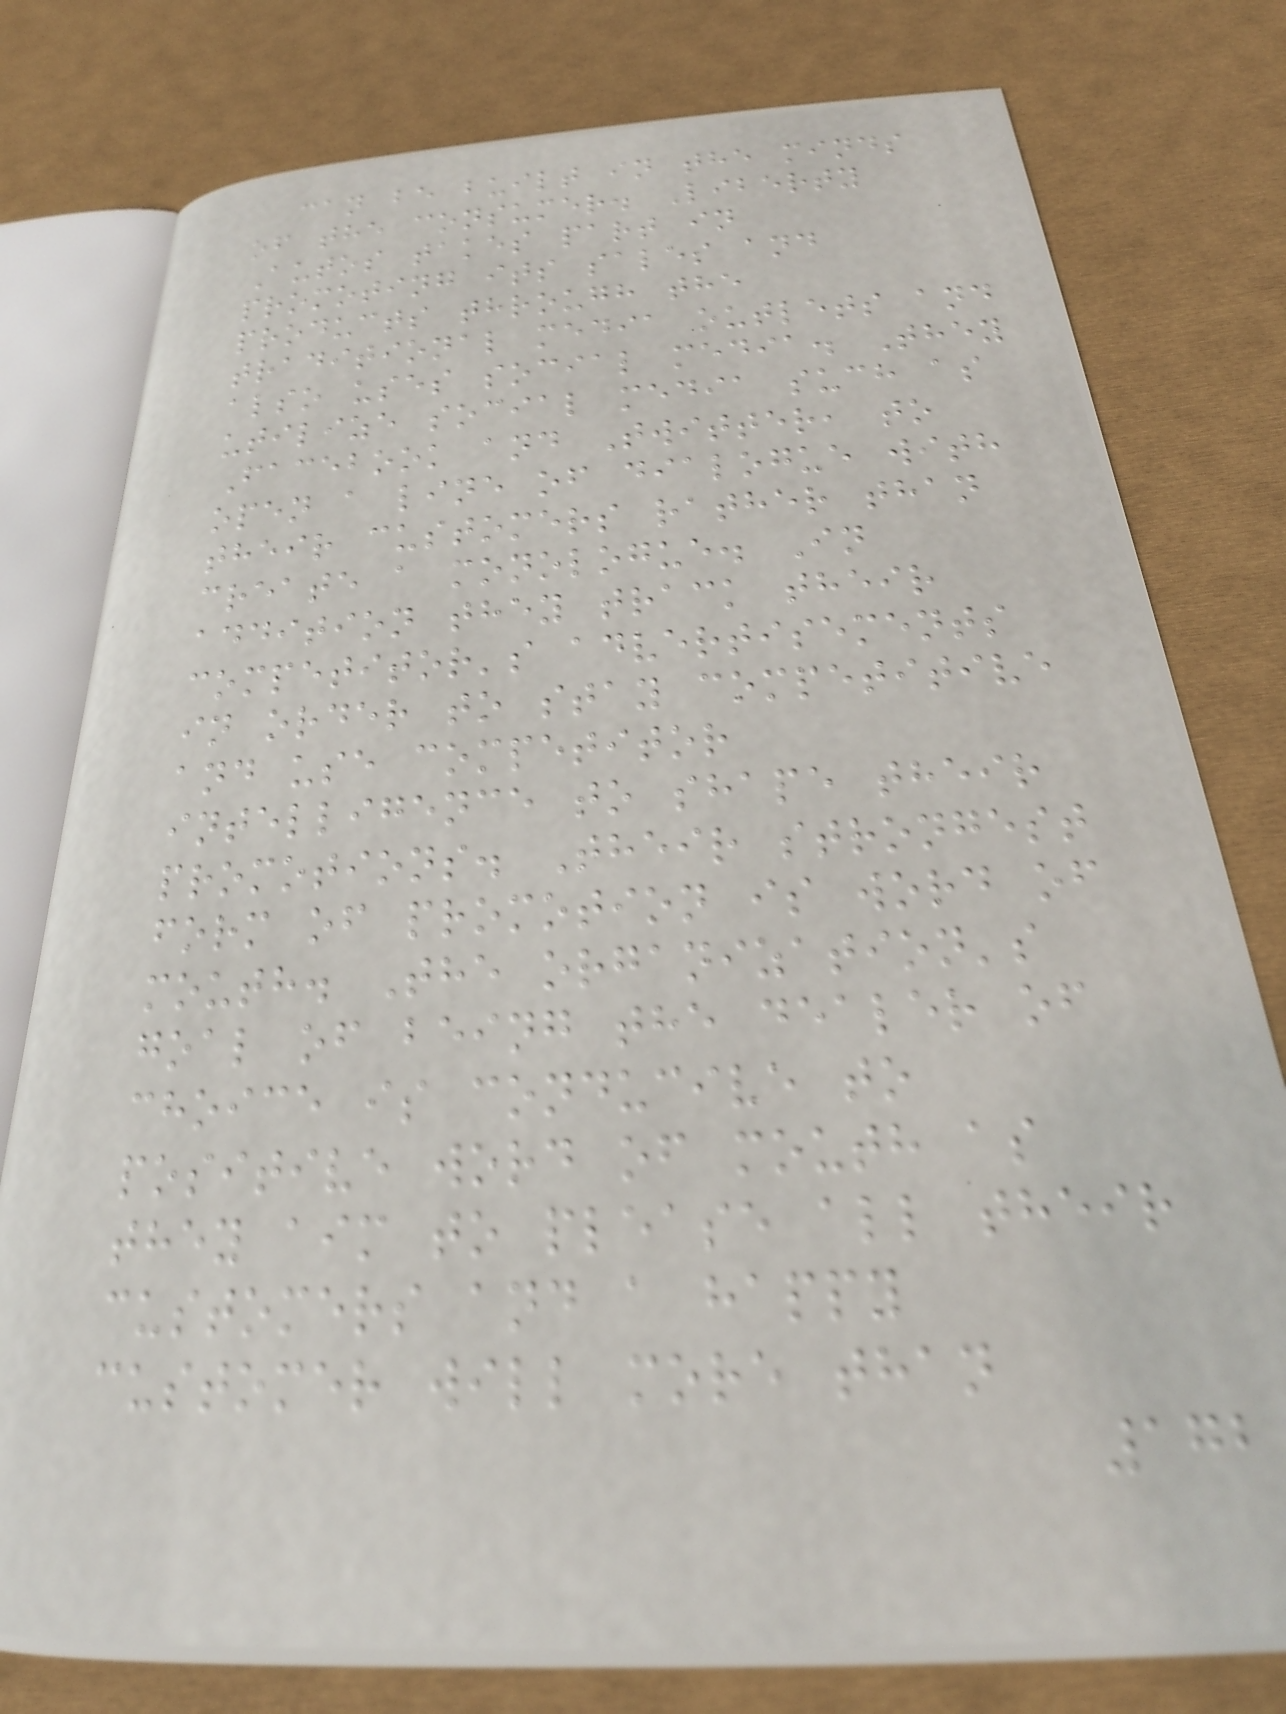can be built in the minds
of the consumer. Liberty
Autos takes part in
promoting its sales and
products through the
traditional media outlets and
also uses social media. They
utilize social media such as
Facebook and Twitter, to
open a line of dialogue with
their customers rather than
create a monologue. In
addition they track their
competitor's advertisements
in order to stay competitive
and use competitor
intelligence to shape their
promotions. Their strongest
form of promotion is word of
mouth. The organization's
goal of being the dealer of
choice is conducive to
positive word of mouth as
they aim to please all their
customers and a happy
customer will more than
172
